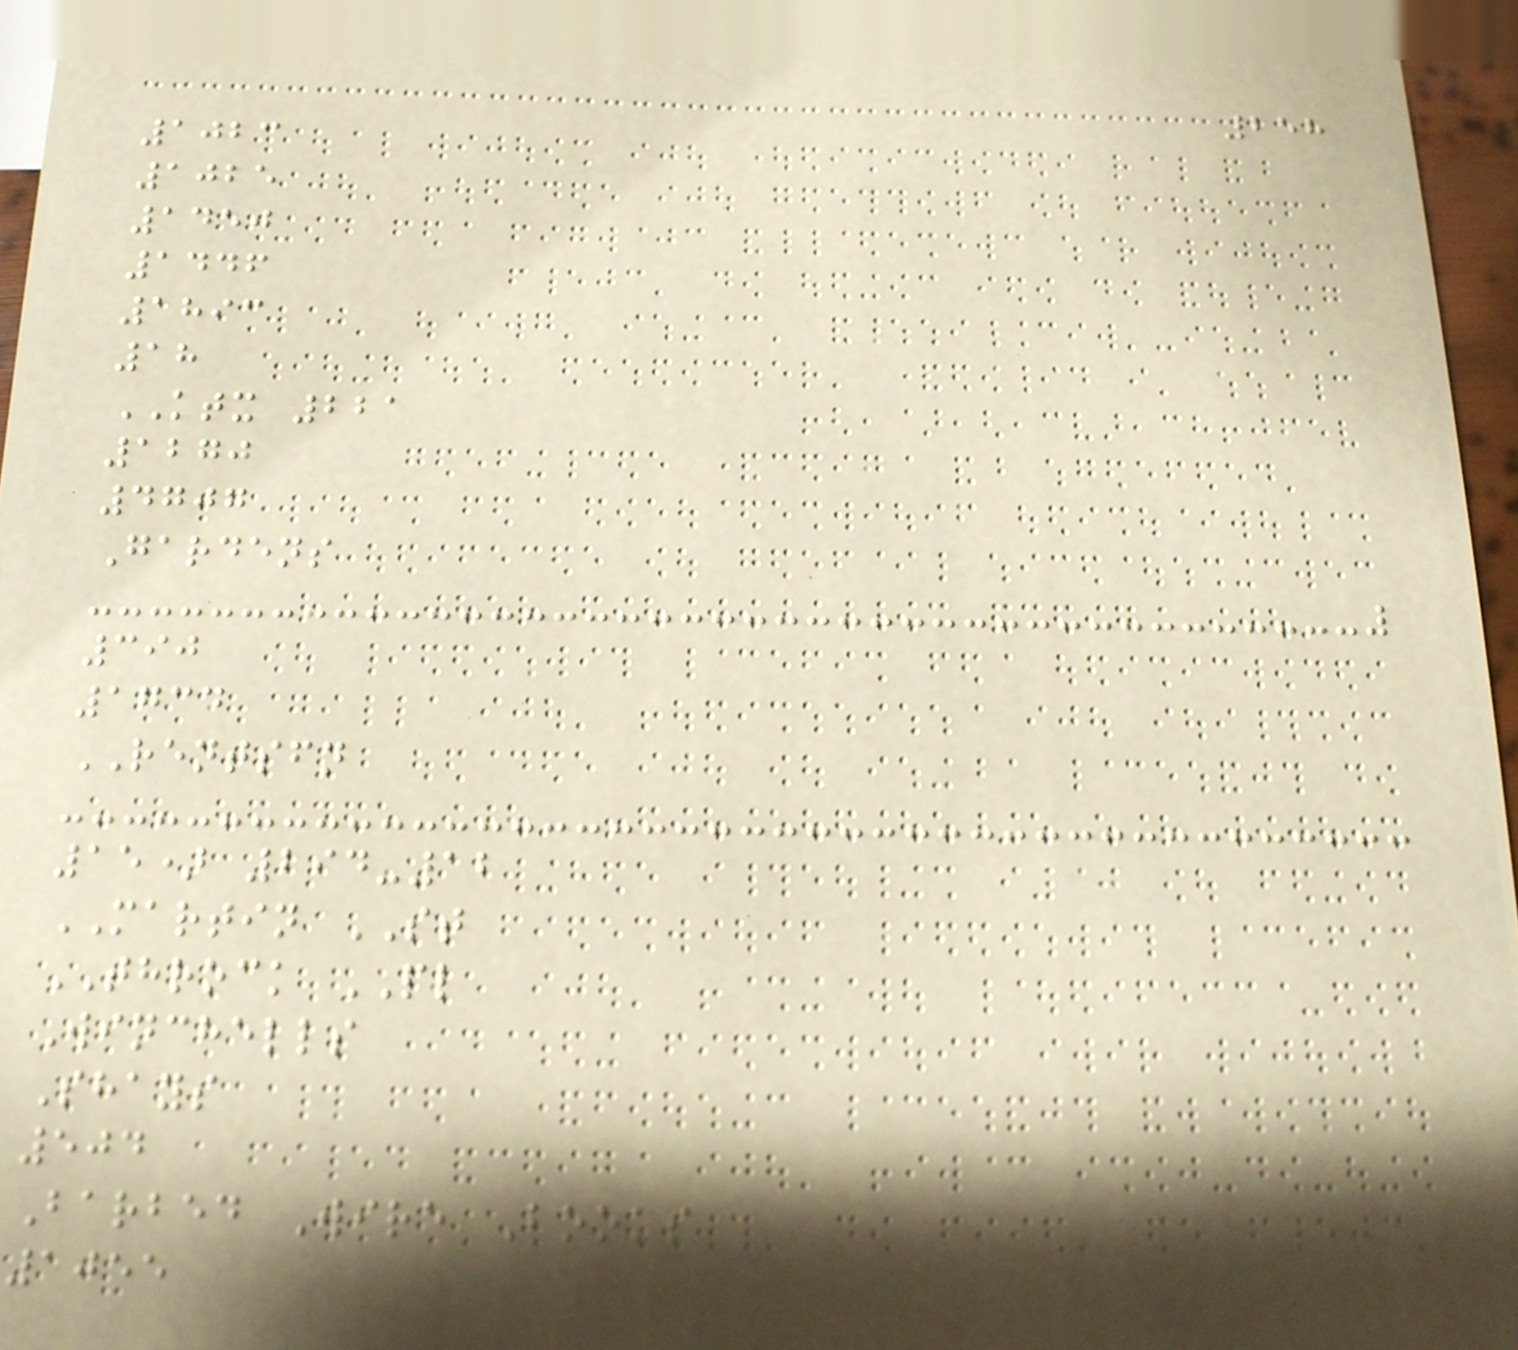258
1023
1025
1450
1446
1893
18
KTX 221
1270
4707
Gardens
390
1734
RENTSFN
15) 294-12
MARTIN ST
THROCK PL
Winchells
Shays
504
Barbed Wire Books
1055
